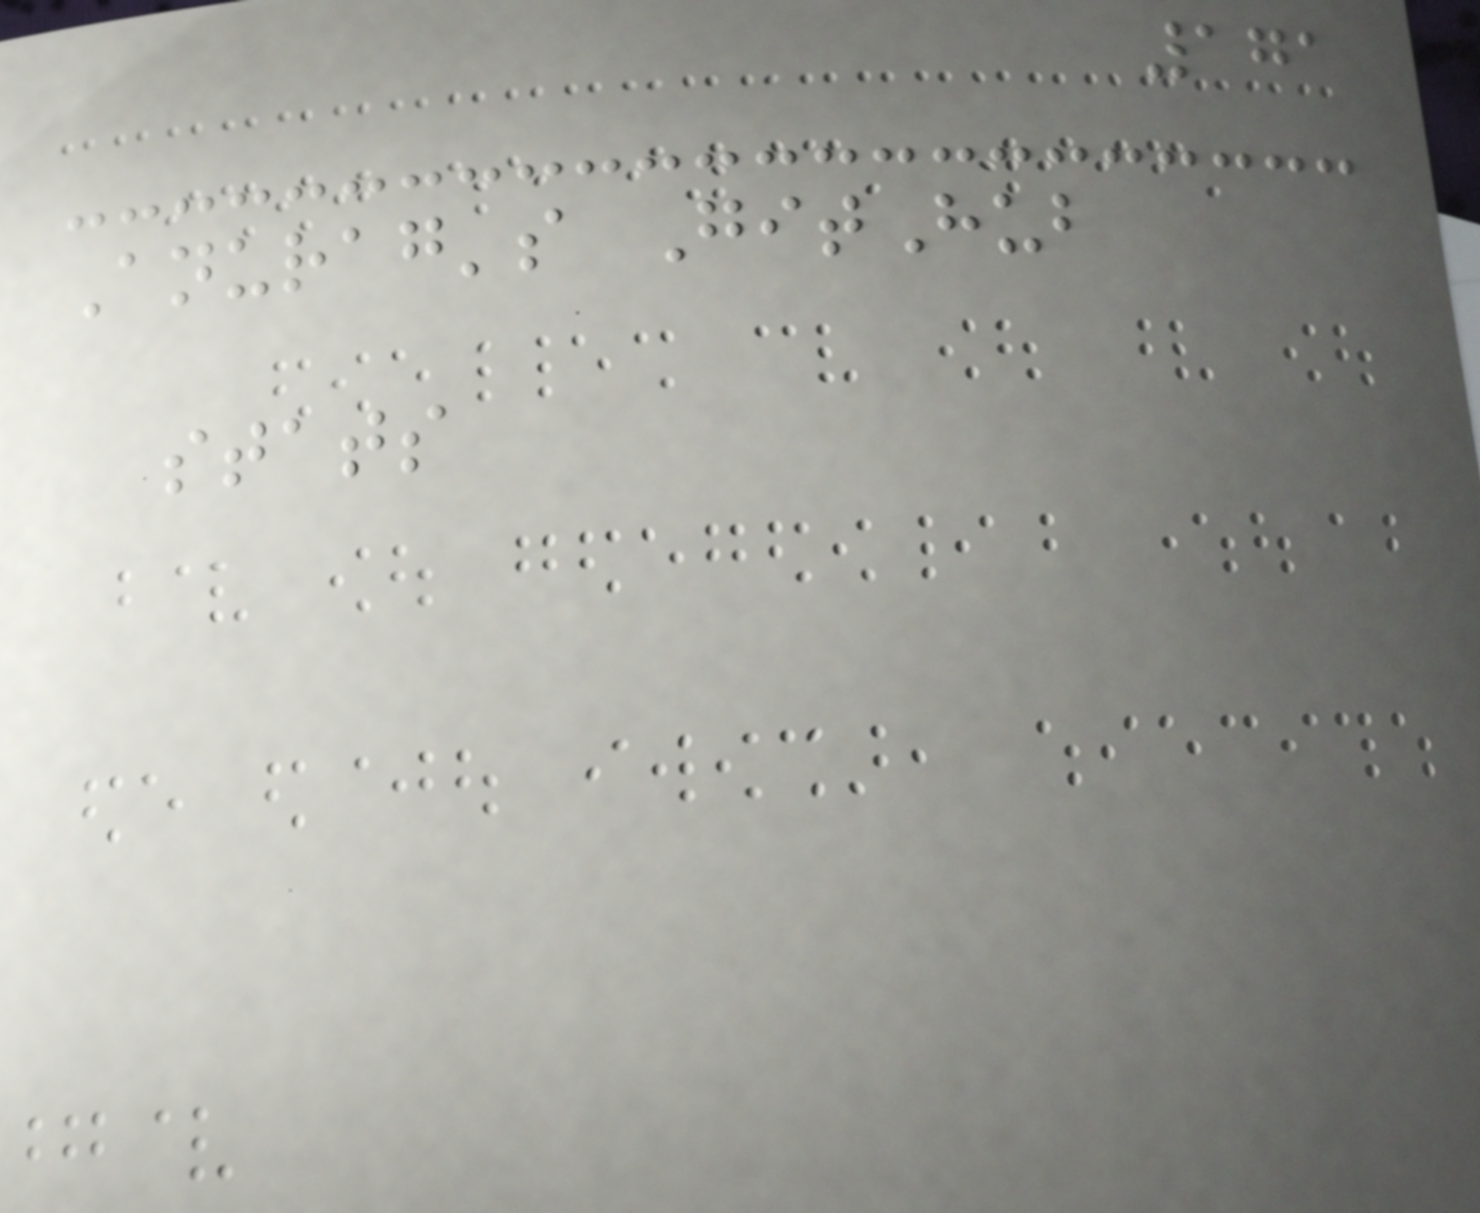171
Anurag's GitHub
stats
